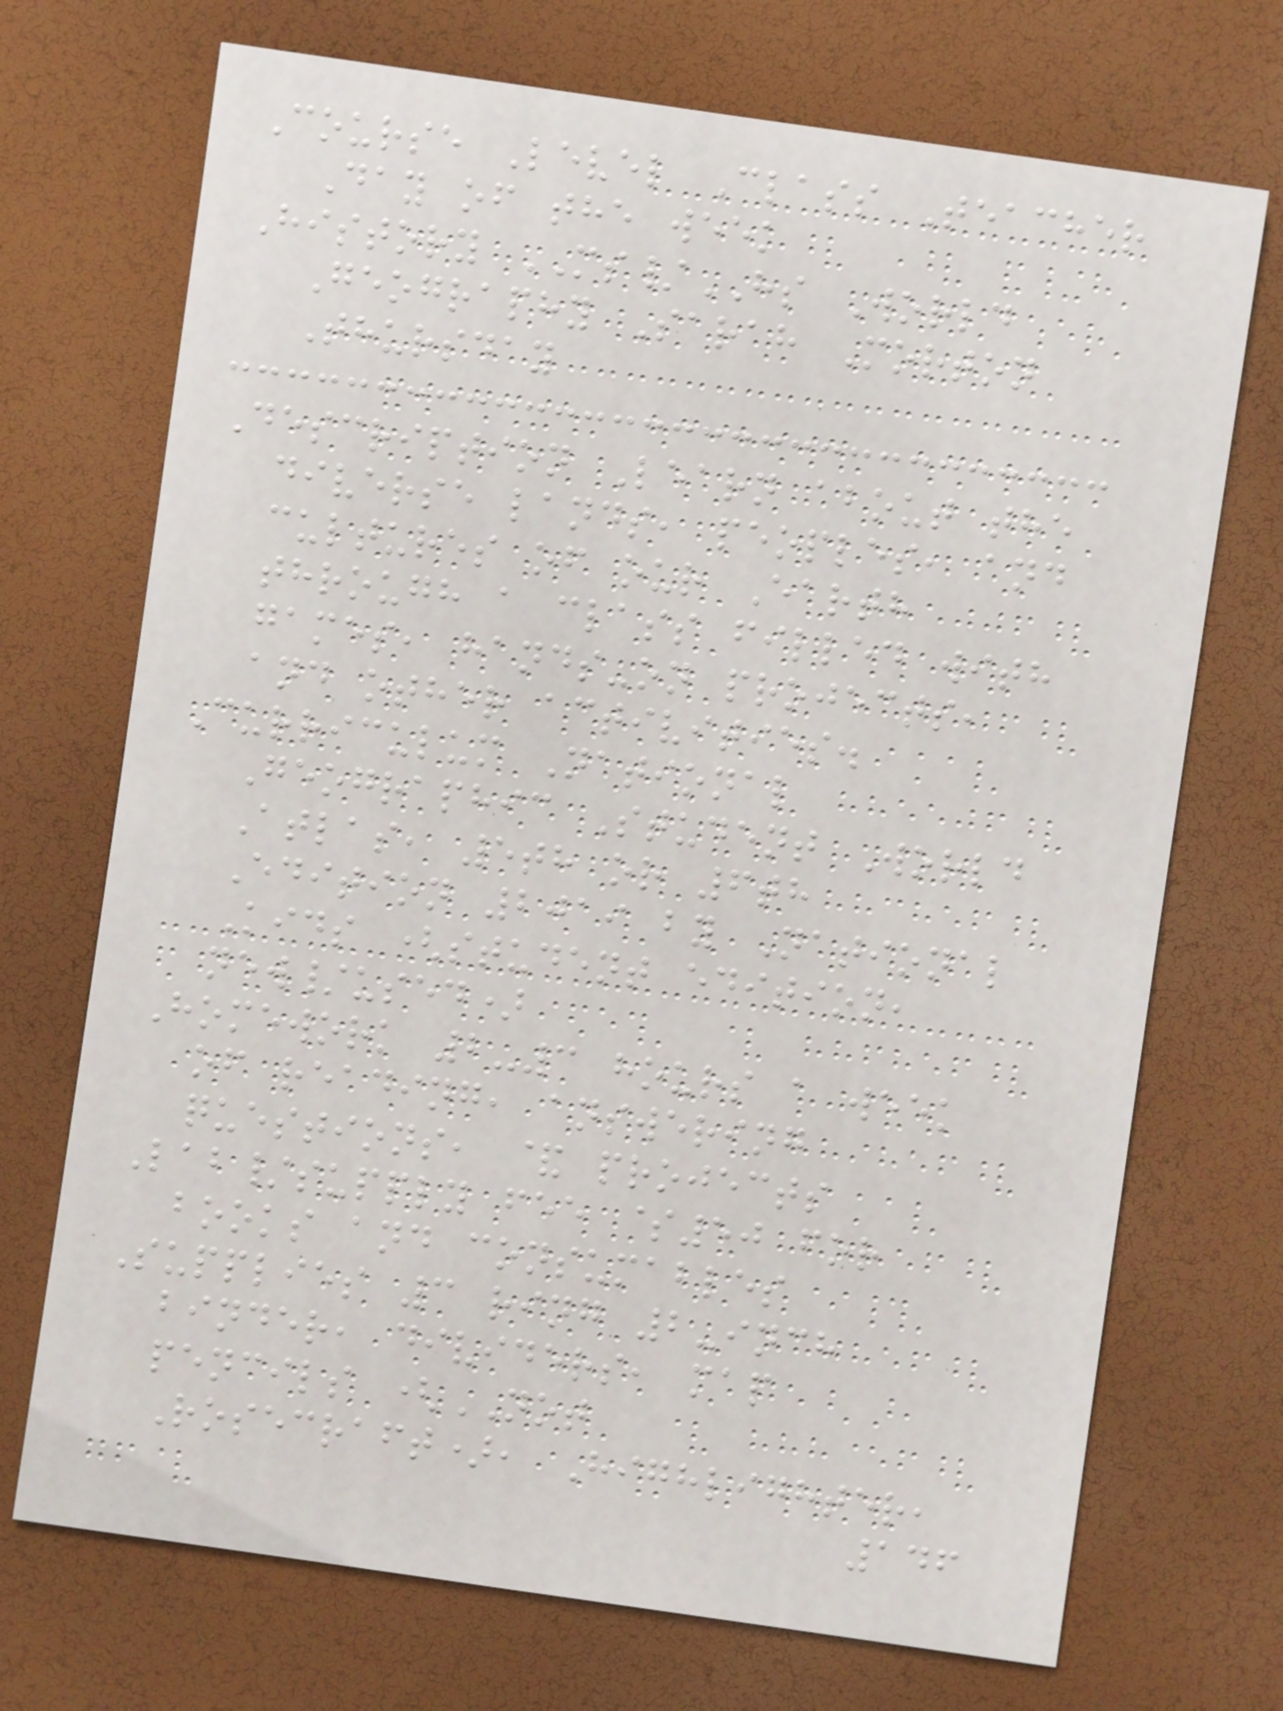Course Level Class Teacher
Day of the week
History MS/HS World
Geography Sarah Morton
Thursday
Description Learn about the
diverse lands, peoples, and
cultures of our Earth
through a class filled with
games, hands-on projects,
and other activities.
Curriculum National
Geographic Student World
Atlas, 5th or 6th
Edition 2019 by National
Kids (student edition,
new/used)
Homework 2-3 hours a week
of reading, answering
questions, & projects
Lab/supply fee $50 for
books and consumables
Supplies 3 ring 2-inch
binder, dividers, map
pencils (NOT
Rosecraft), Highlighter,
146
